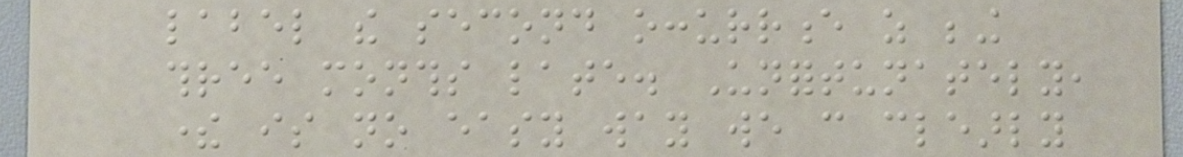label the second occurrence as being
three months late. Unfortunately,
there is no easy way we can clearly
